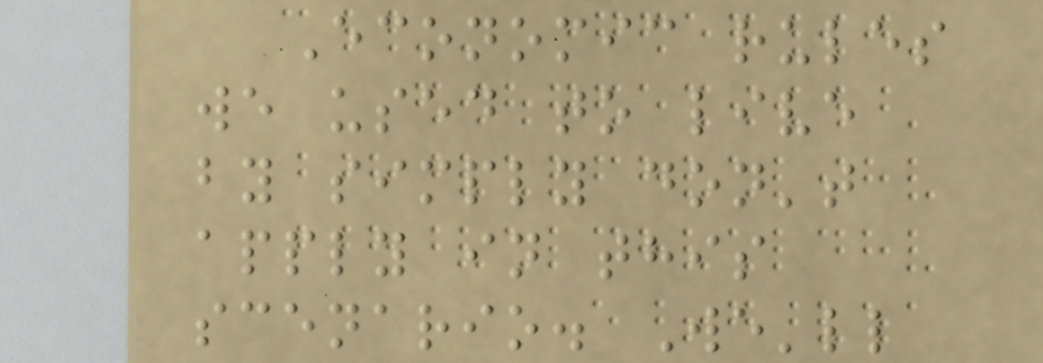Economic rules
we used to live
by simply don't
apply in this
scenario. We'll
